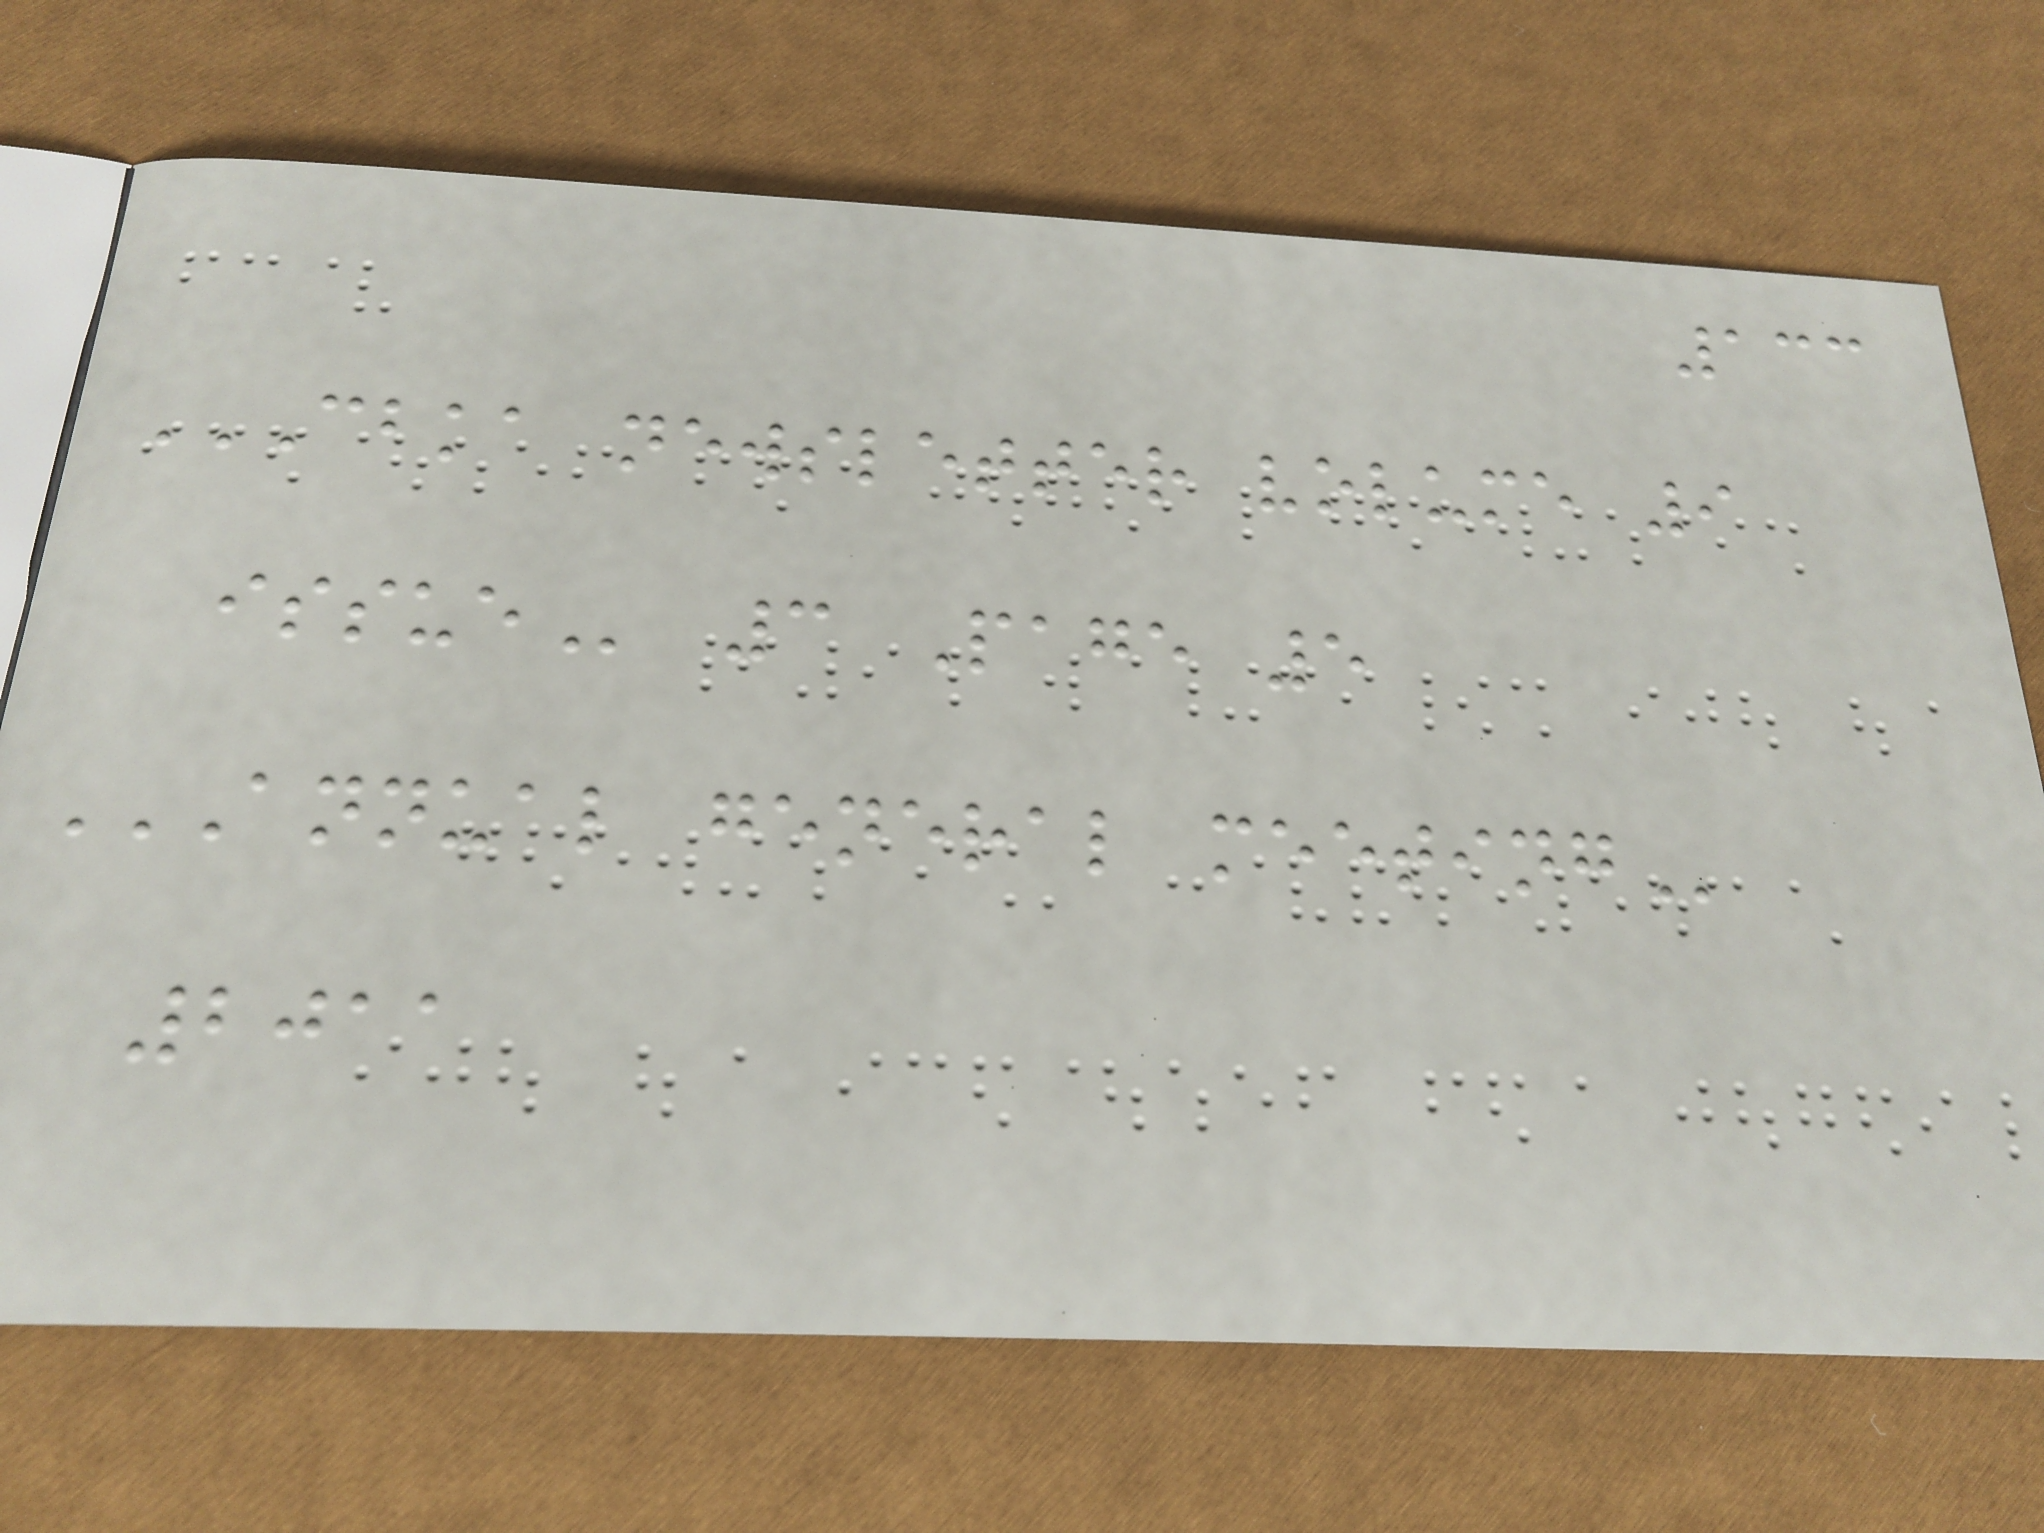133
CBKA NEWSLETTER VOLUME 9
ISSUE 3 Page 5
ANNUAL GENERAL MEETING
2011
